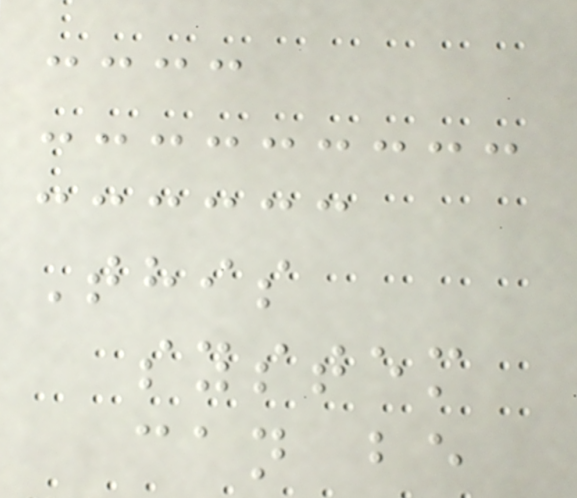This
system
can be
